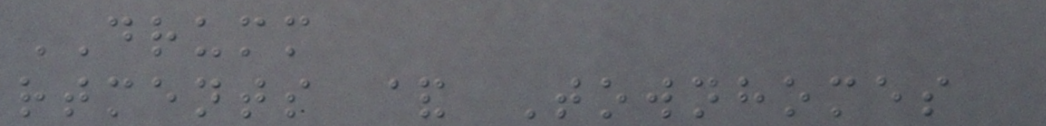DRUMM
rtments & Townhomes
